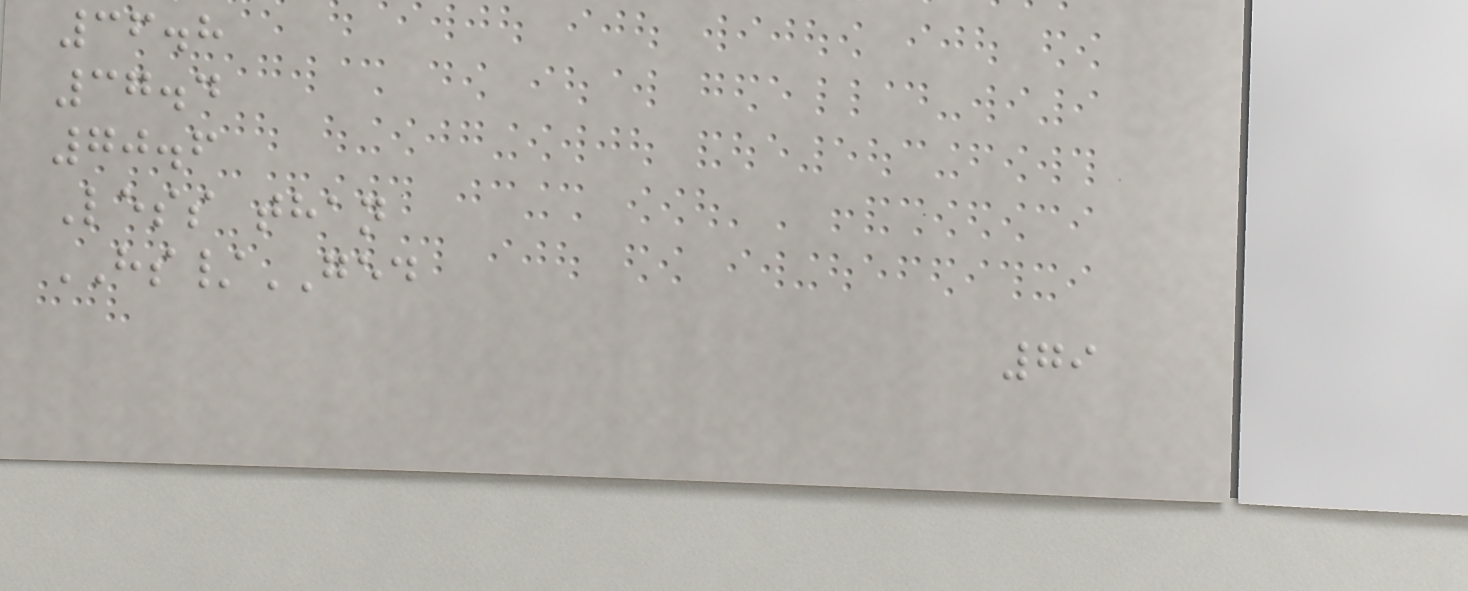36.8
37.4
70.6
Less than
HS/GED
79
